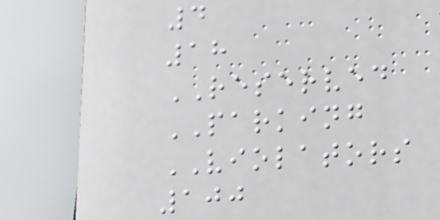4
18
RESERVED
PARKING
VIOLATORS
100
